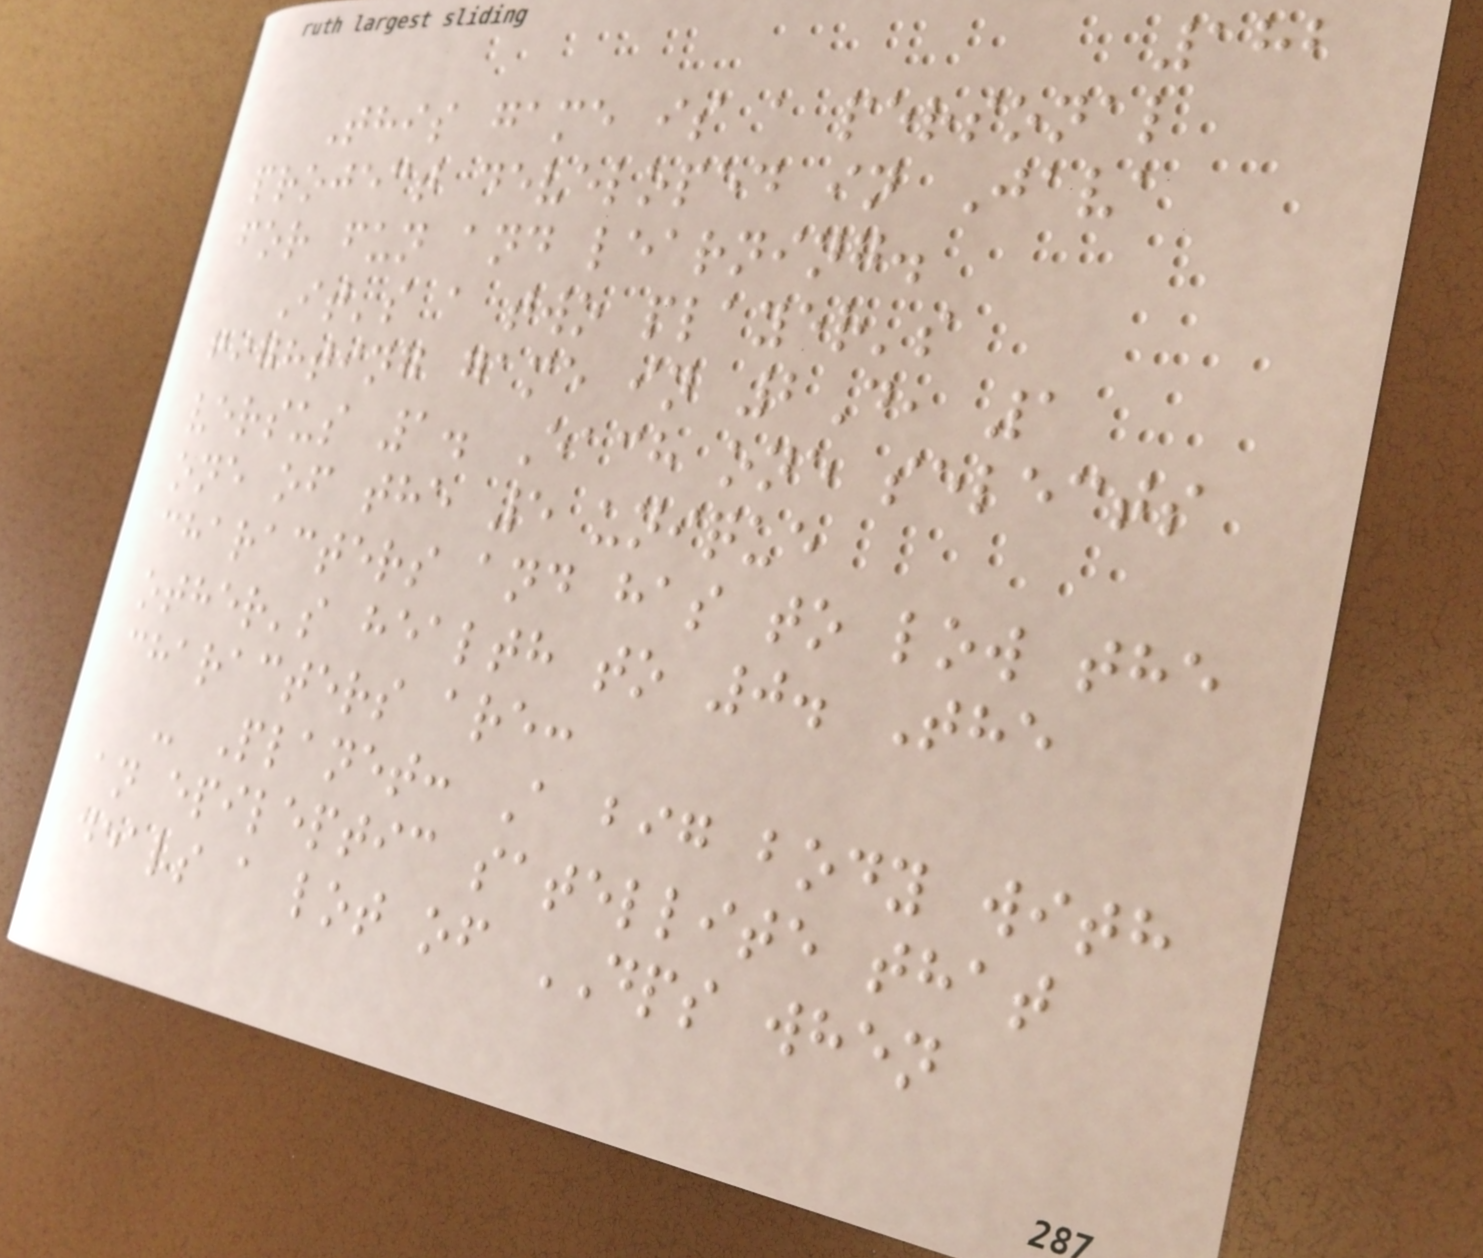182
This game is a personal
project developed in Java
for fun and learning.
It's a two player's
fighting game in 2D, 1
versus 1. Each one selects
one of the 5 unique
characters and has to low the
other's health to 0. The
characters are:
- Planet: A big body with
an epileptic satellite that
deals a lot of DPS when
